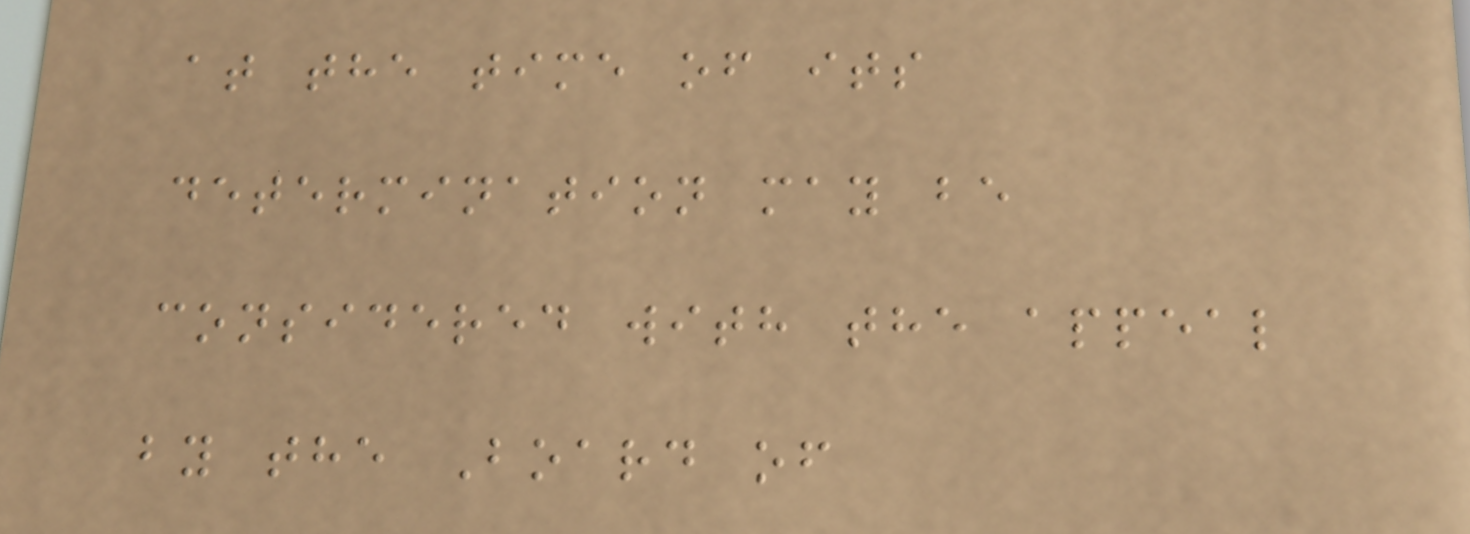at the time of its
determination may be
considered with the appeal
by the Board of
